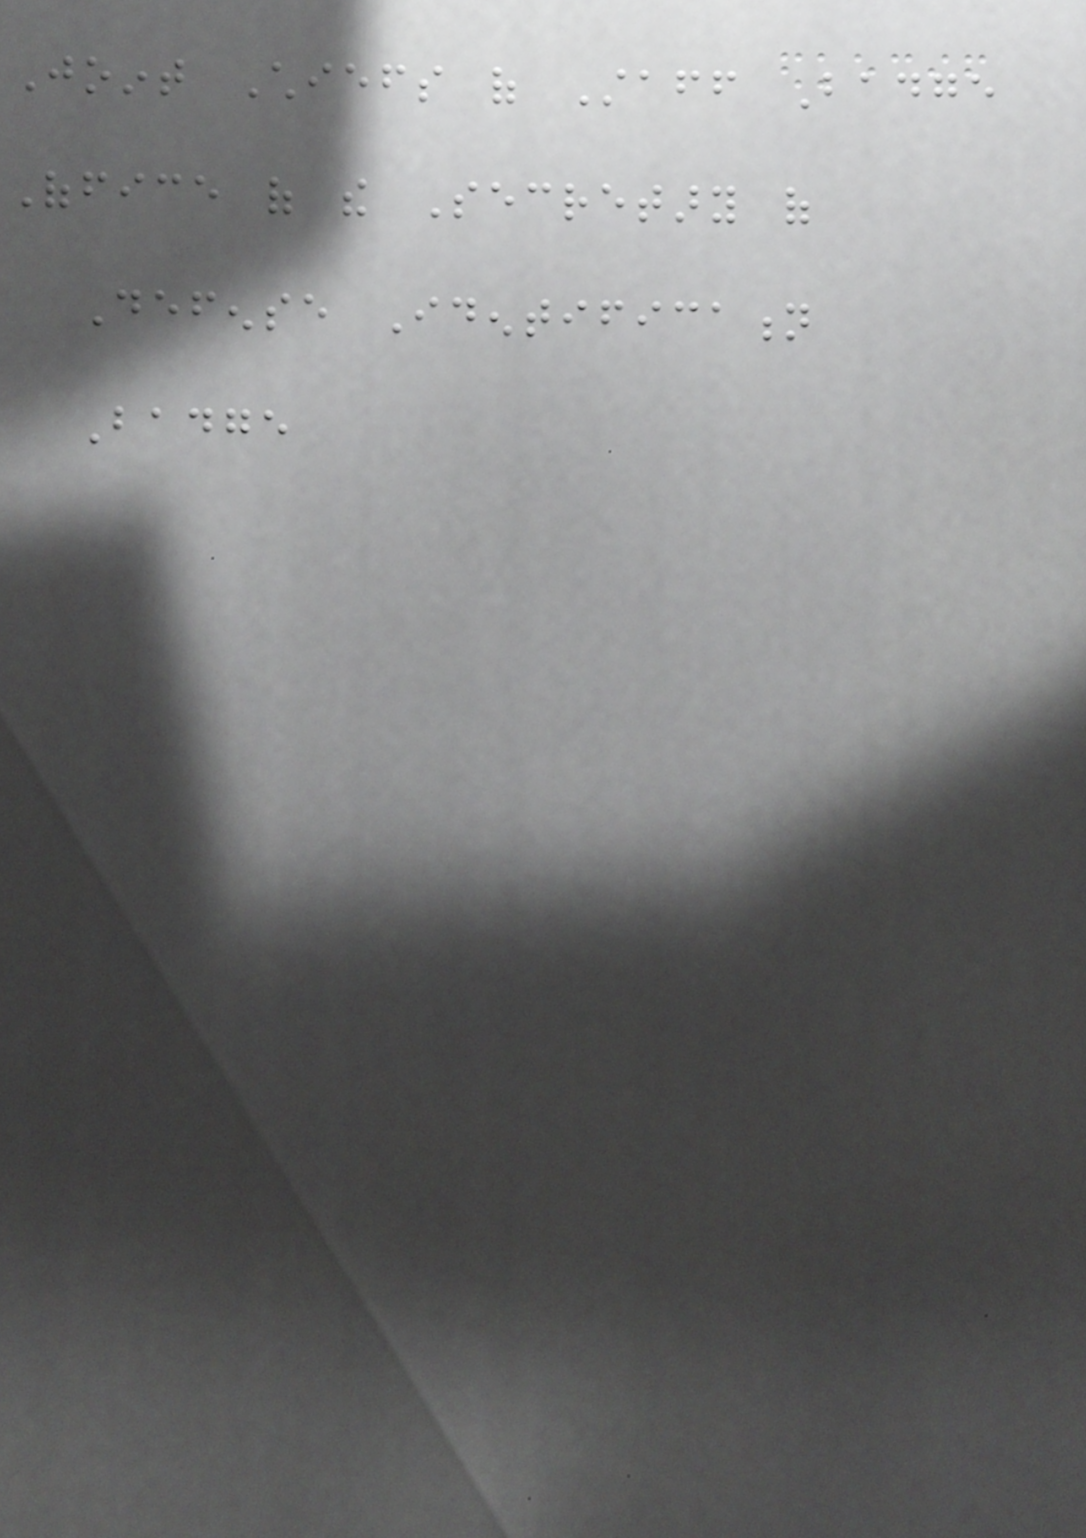Joint Chiefs of Staff Badge
Office of the Secretary of
Defense Identification
Badge
